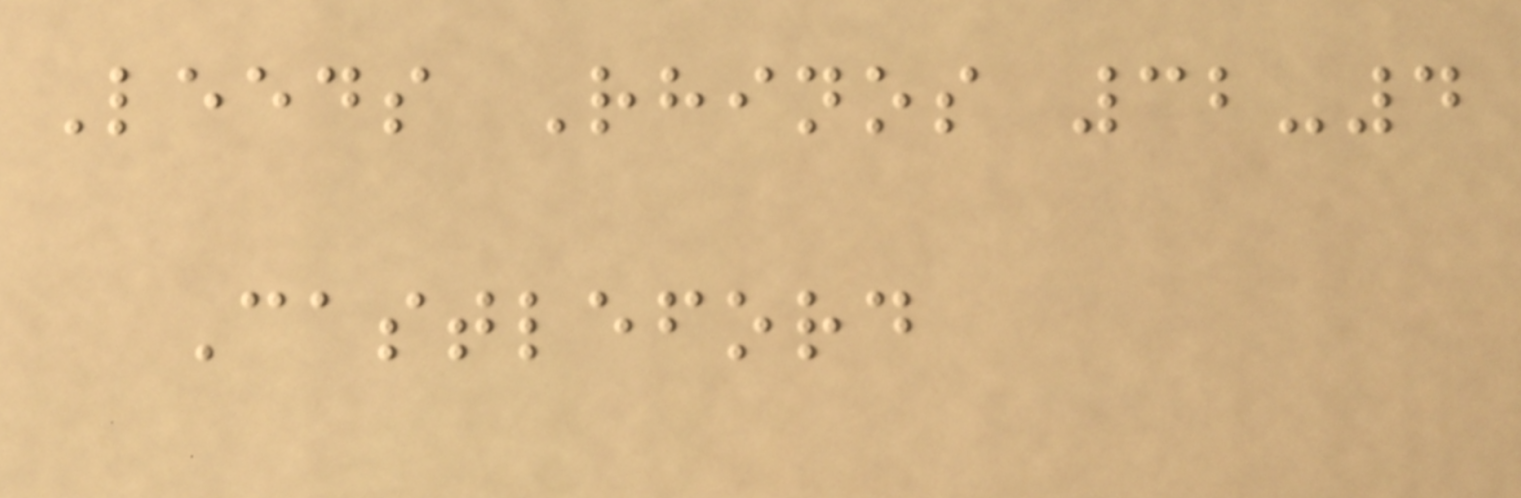Leeds Rhinos 32-4
Castleford
